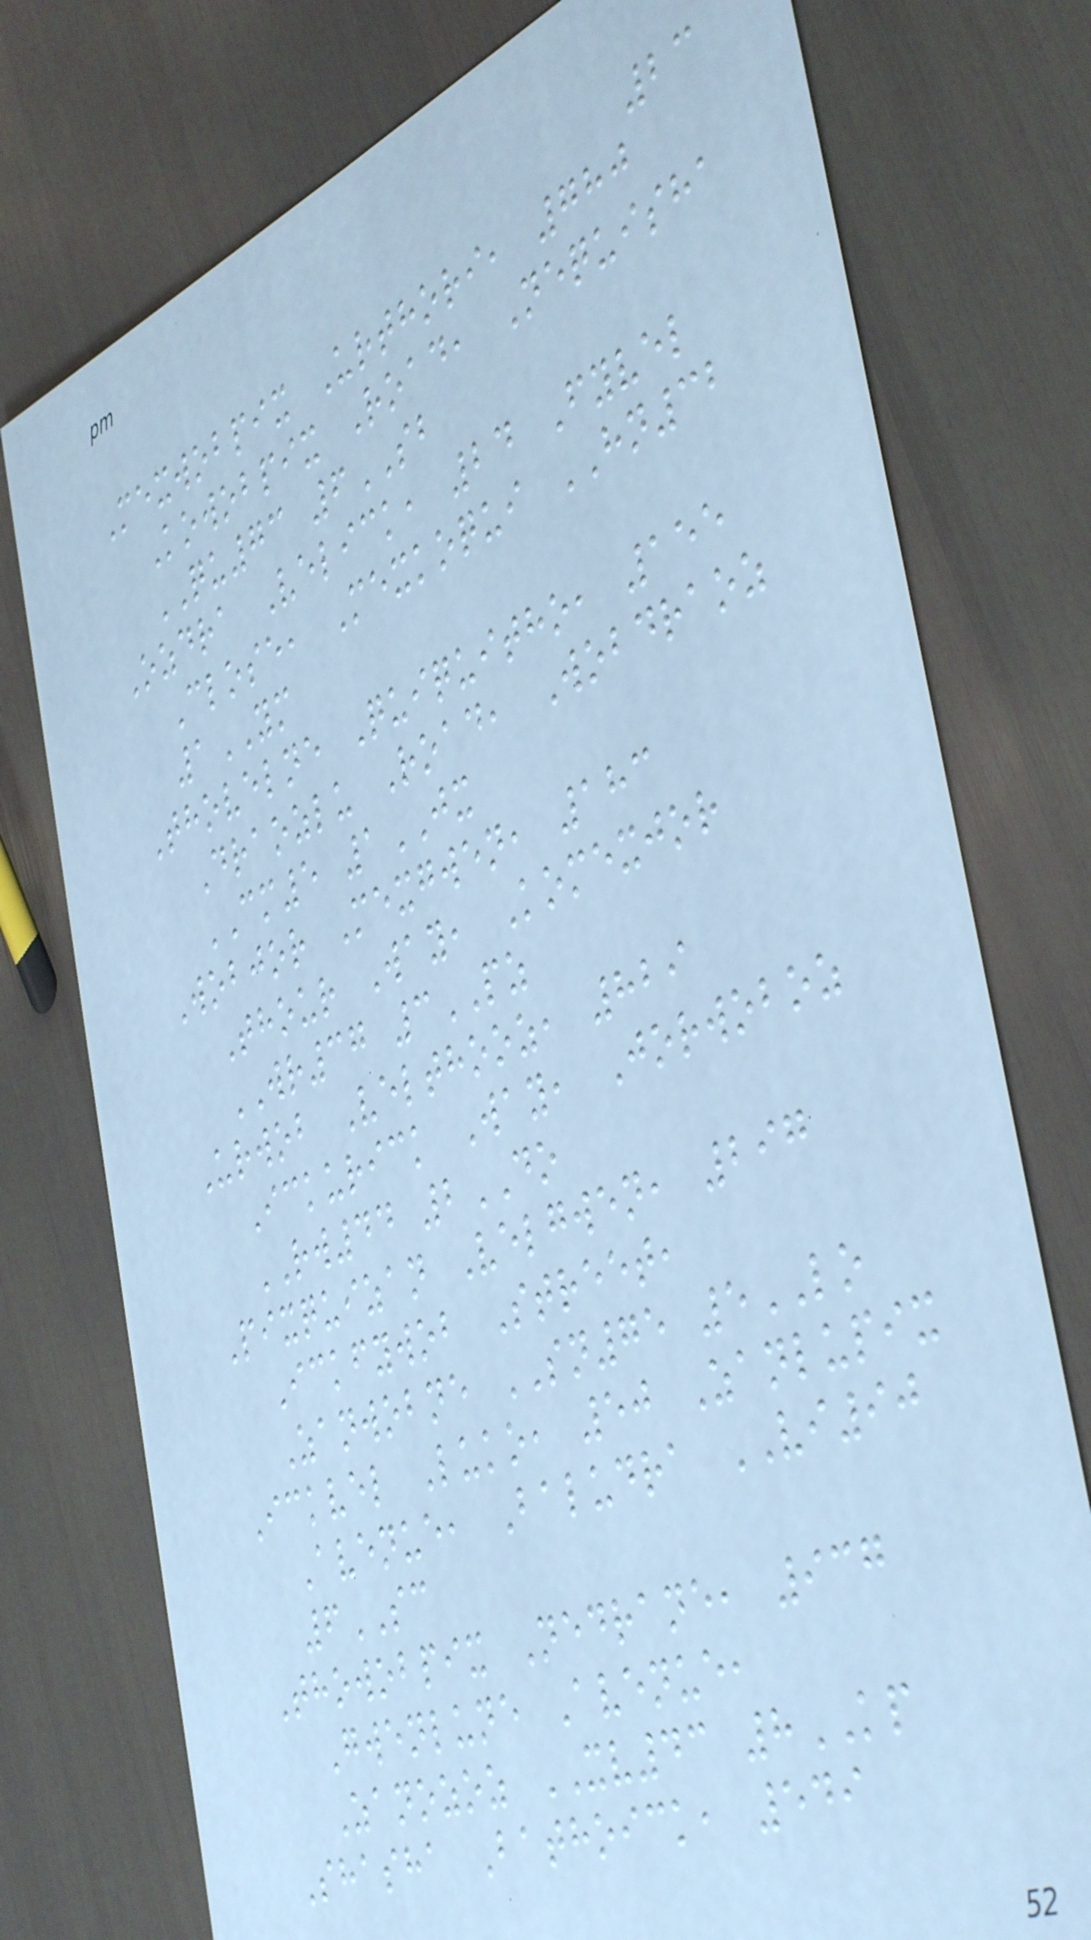23
Mexwobpix Urthori, 780
Kowobpix Road, Nequisha
QU73 6SB
Ozdra Velick, 24 Fyvel
Close, Mexkoqui HN32
1YM
Thovelne Quiquitho, 155
Draozlu Road, Wobdraoz
CM5 1JX
Wobjor Mexgwen, 183
Thour Way, Komexjor
WR37 3PZ
Urwob Velthooz, 829
Ickurick Way, Jorwoboz
RW44 2DO
Pixquizan Velgwen, 297
Ickfywob Street,
Zanwobne SN75 5LO
Ickvel Luko, 50 Zanlupix
Avenue, Baludra VI90
6SC
Thowobpix Nedrane, 937
Gwenlune Avenue,
Zanozoz XV43 8KP
Shasha Bathoick, 549
